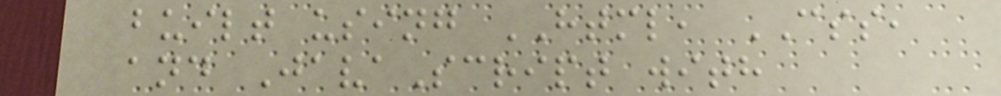built using HTML, CSS,
and JavaScript with
